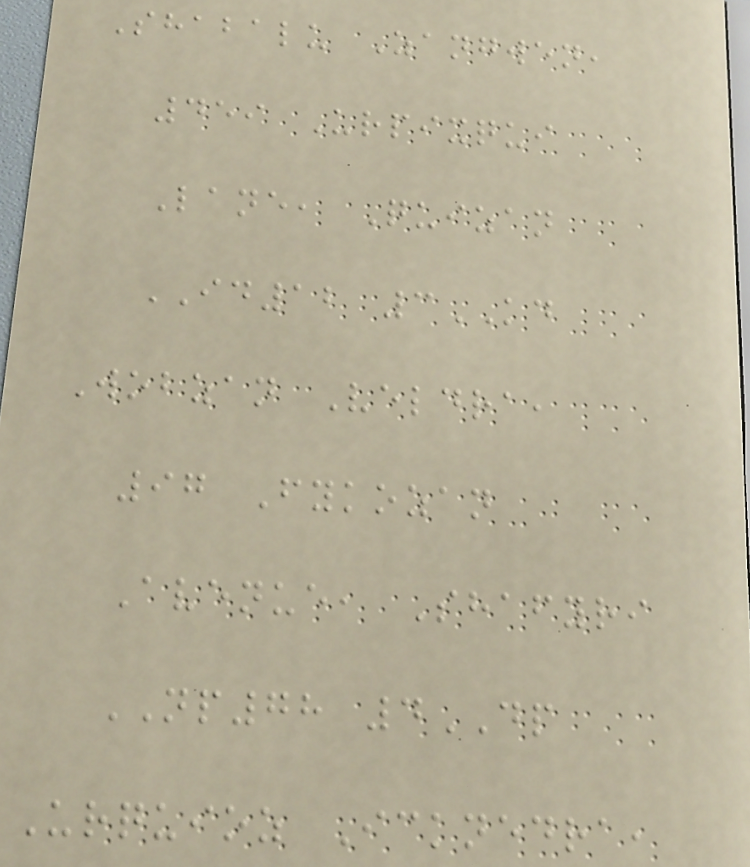Shabalu Zangwen,
459 Urpixqui
Lane, Quizan
ID12 3KD
Wobzan Veldra,
97 Fykozan
Avenue, Shafyri
NP78 4DP
Urquioz Icknedra,
